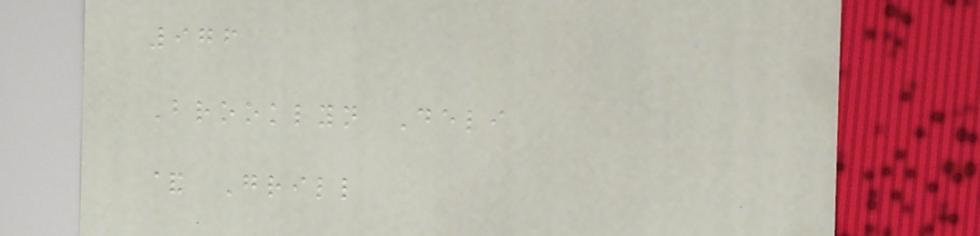976
Brooklyn Deli
& Grill
